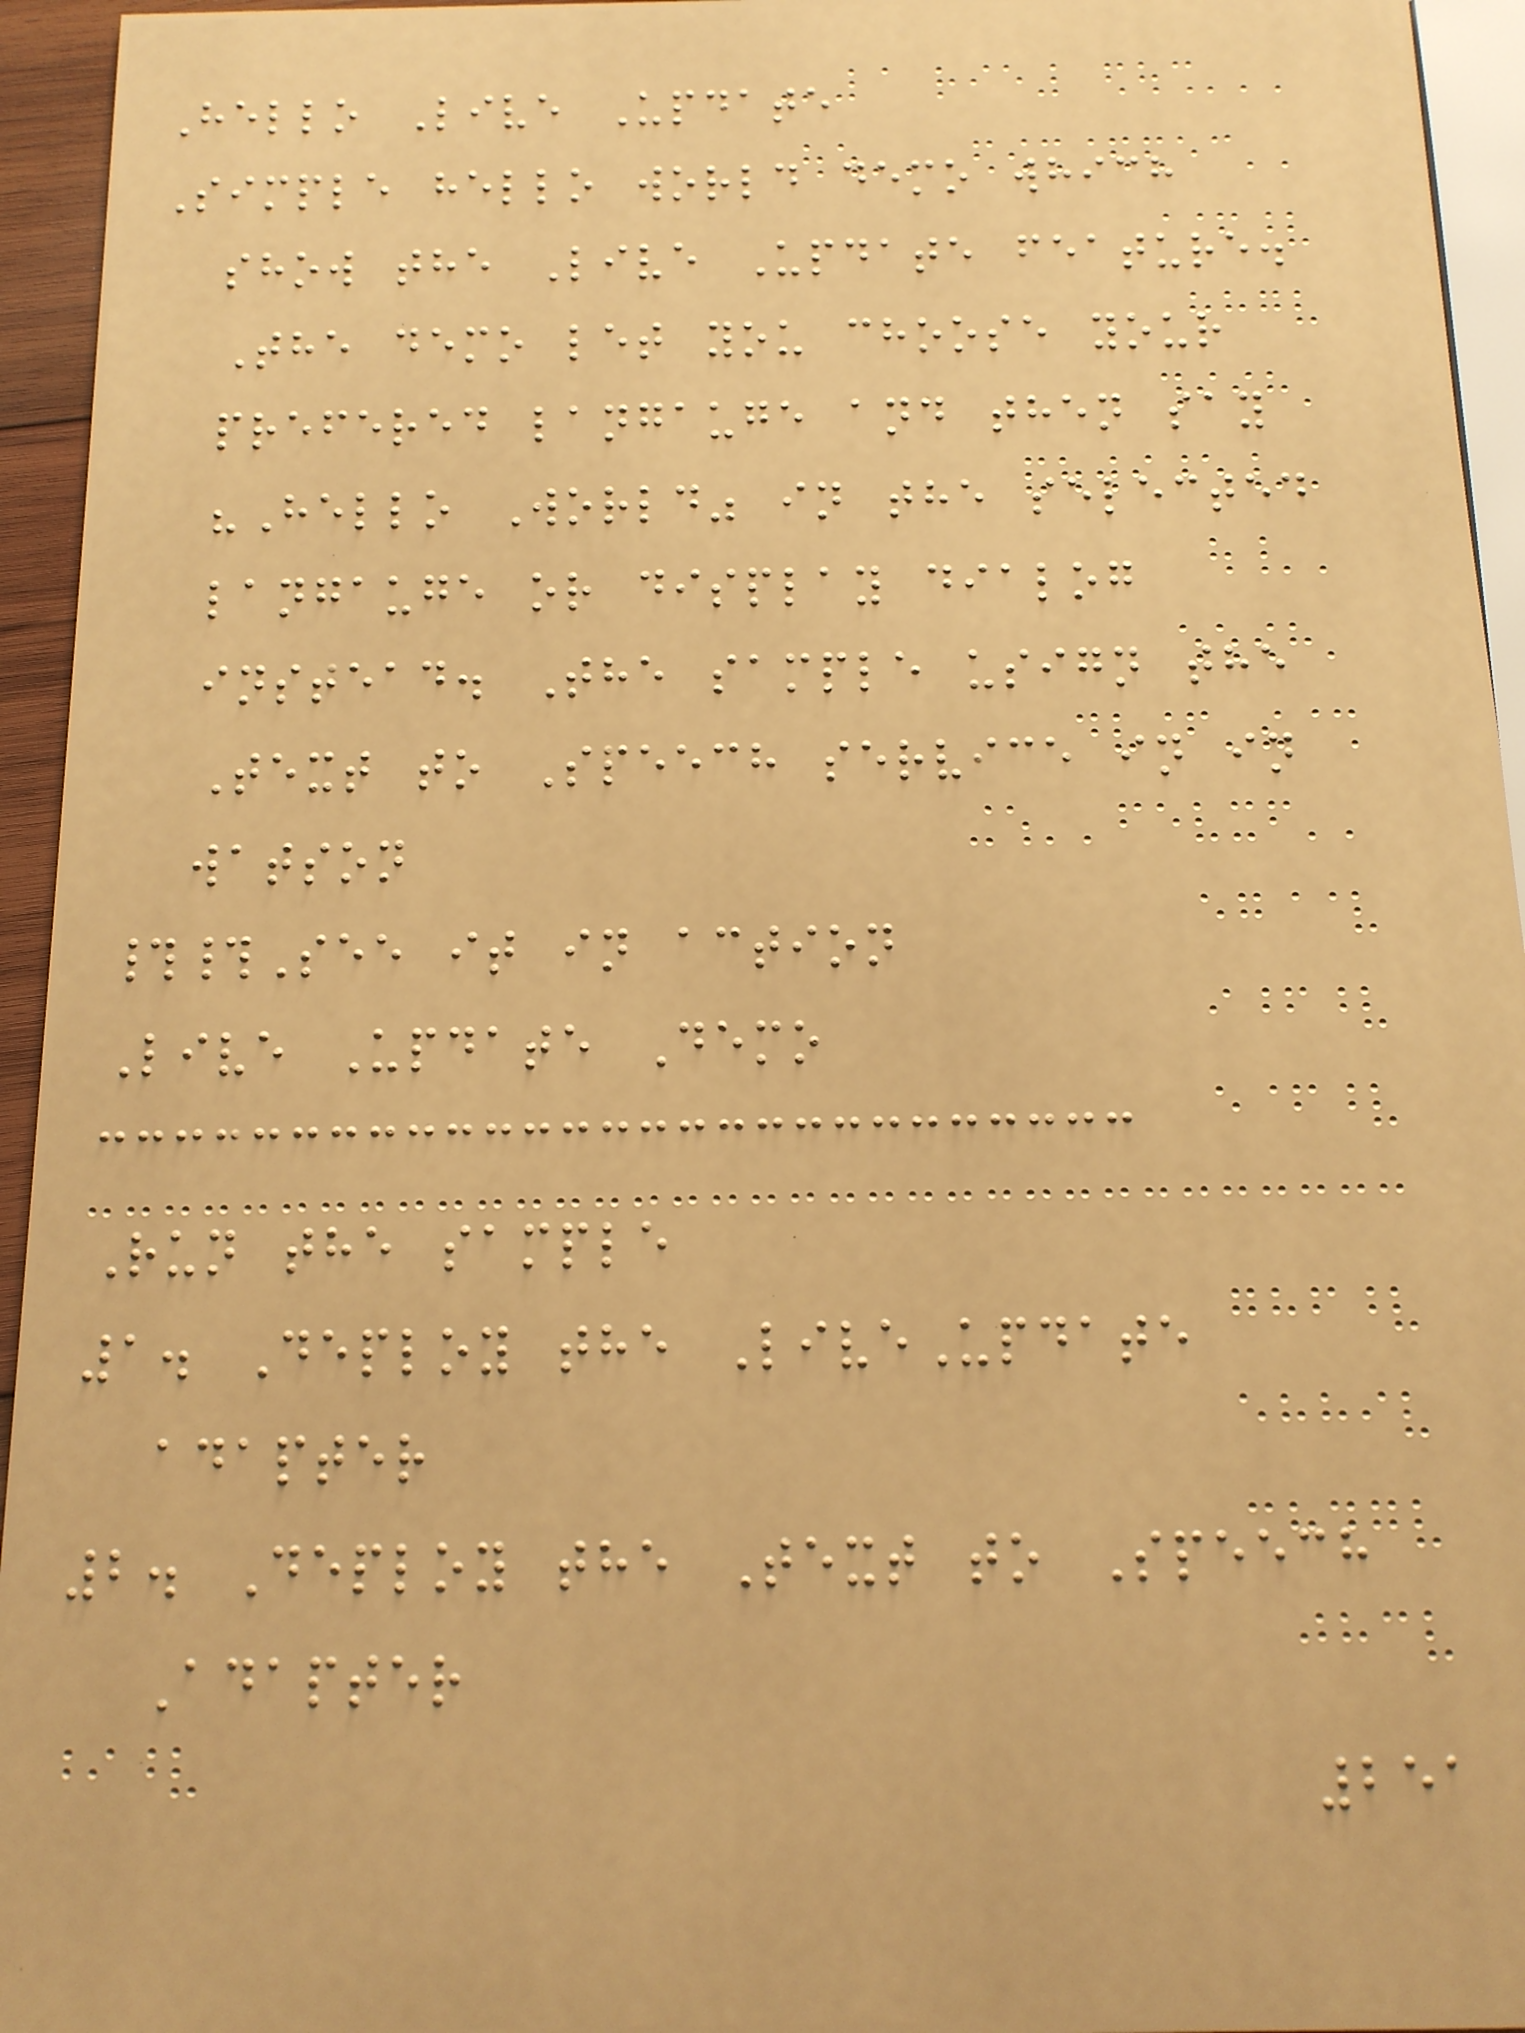Hello Live Update
Simple hello world demo which
show the Live Update feature.
The demo let you choose your
prefered langauge and then say
"Hello World" in the selected
langauge or display dialog
instead. The sample usign the
Text to Speech service in in
watson
##See it in action
Live Update Demo
Run the sample
1. Deploy the LiveUpdate
adapter
2. Deploy the Text to Speech
Adapter
251
